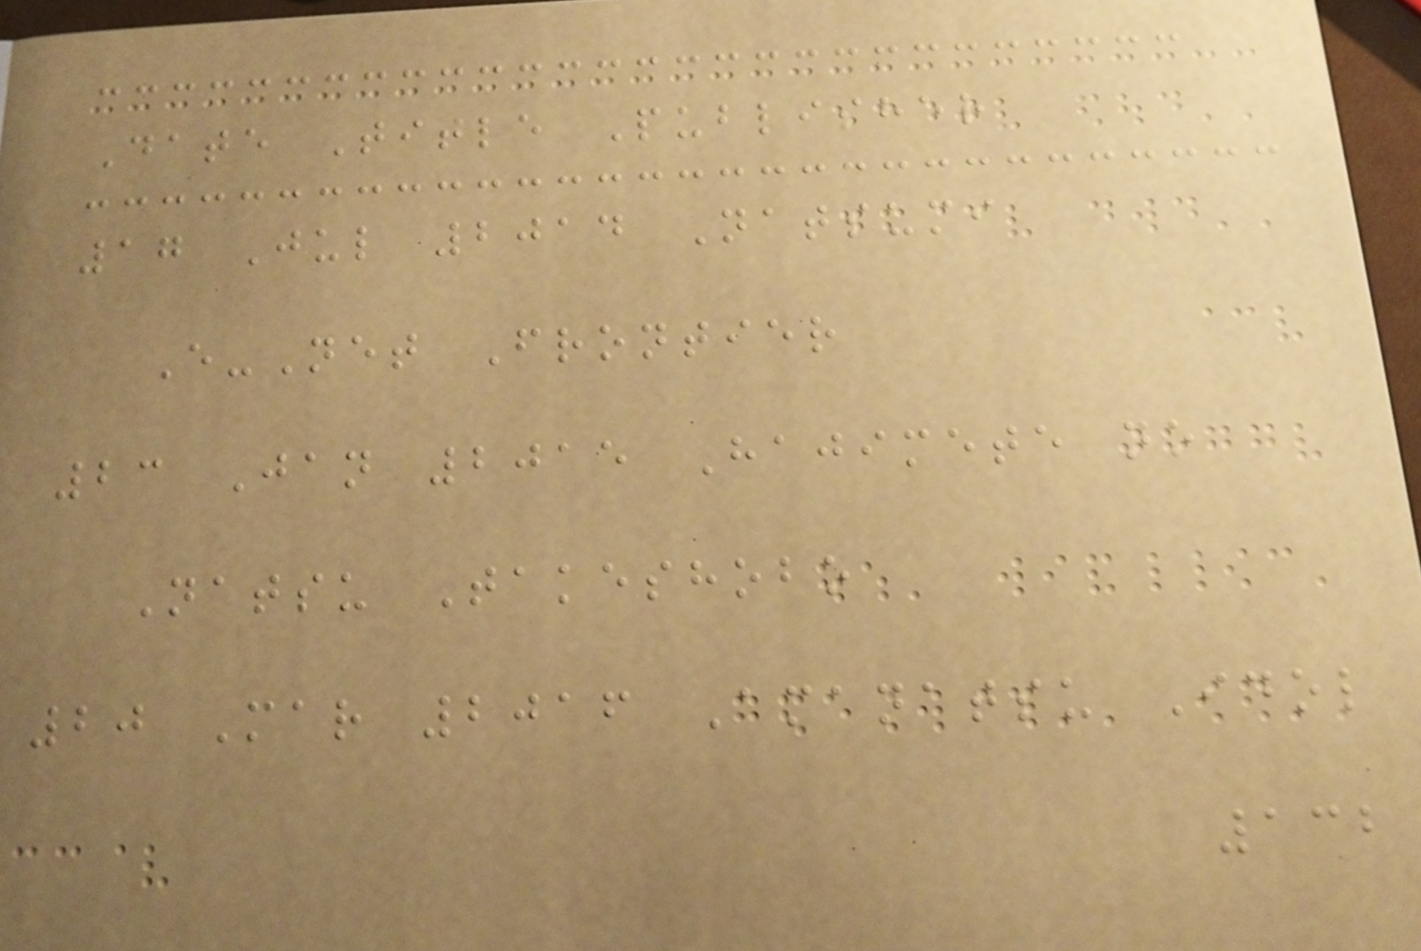Date Title Publisher
17 Jul 2014 Natsumi
E-Net Frontier
23 Jan 2015 Hajimete no
Natsu Takeshobo
20 Mar 2016 Amanatsu Idol
132
